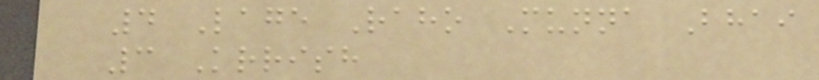4 Lage Raho Munna Bhai
3 Krrish
